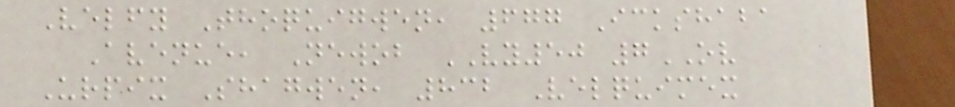Velfy Thoquigwen, 677 Ickshaba
Avenue, Newob VY50 7OV
Urpix Shagwen, 832 Velquimex
